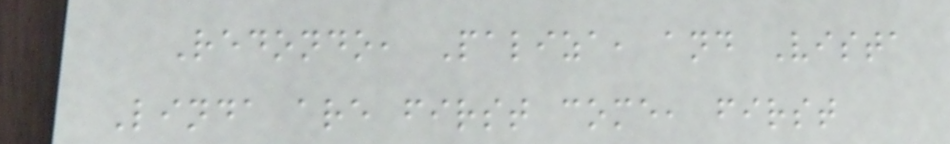Redondo, Paliza, and Vista
Linda are first come, first
